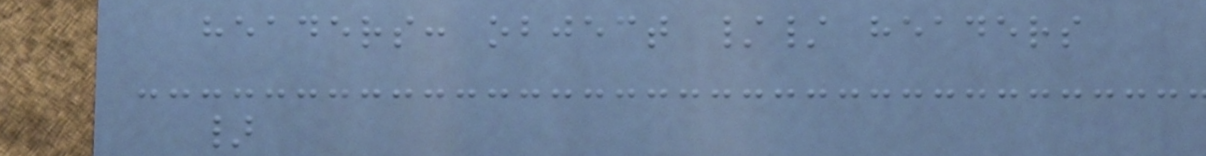headers: object // headers
}
